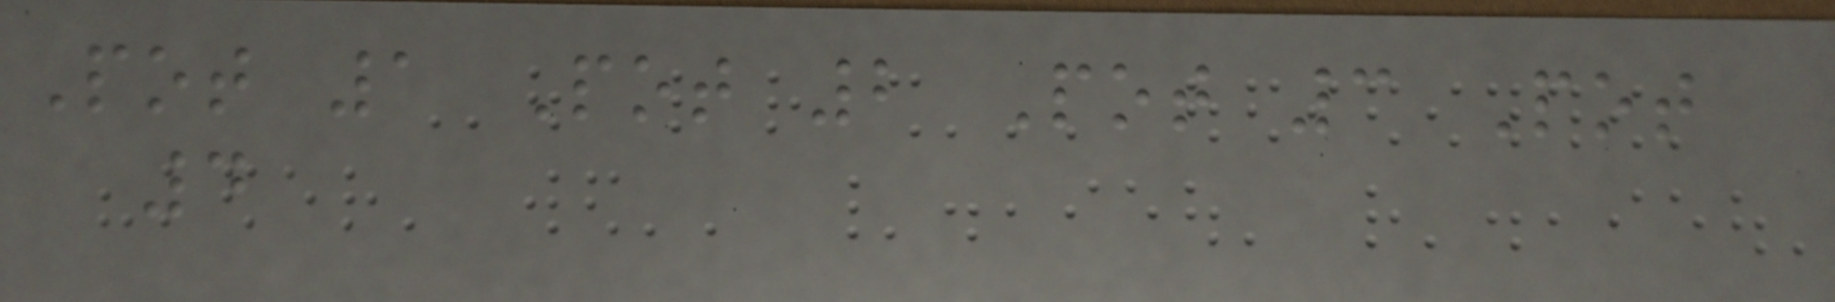Pot 1 Pot 2 Pot 3 Pot
4
